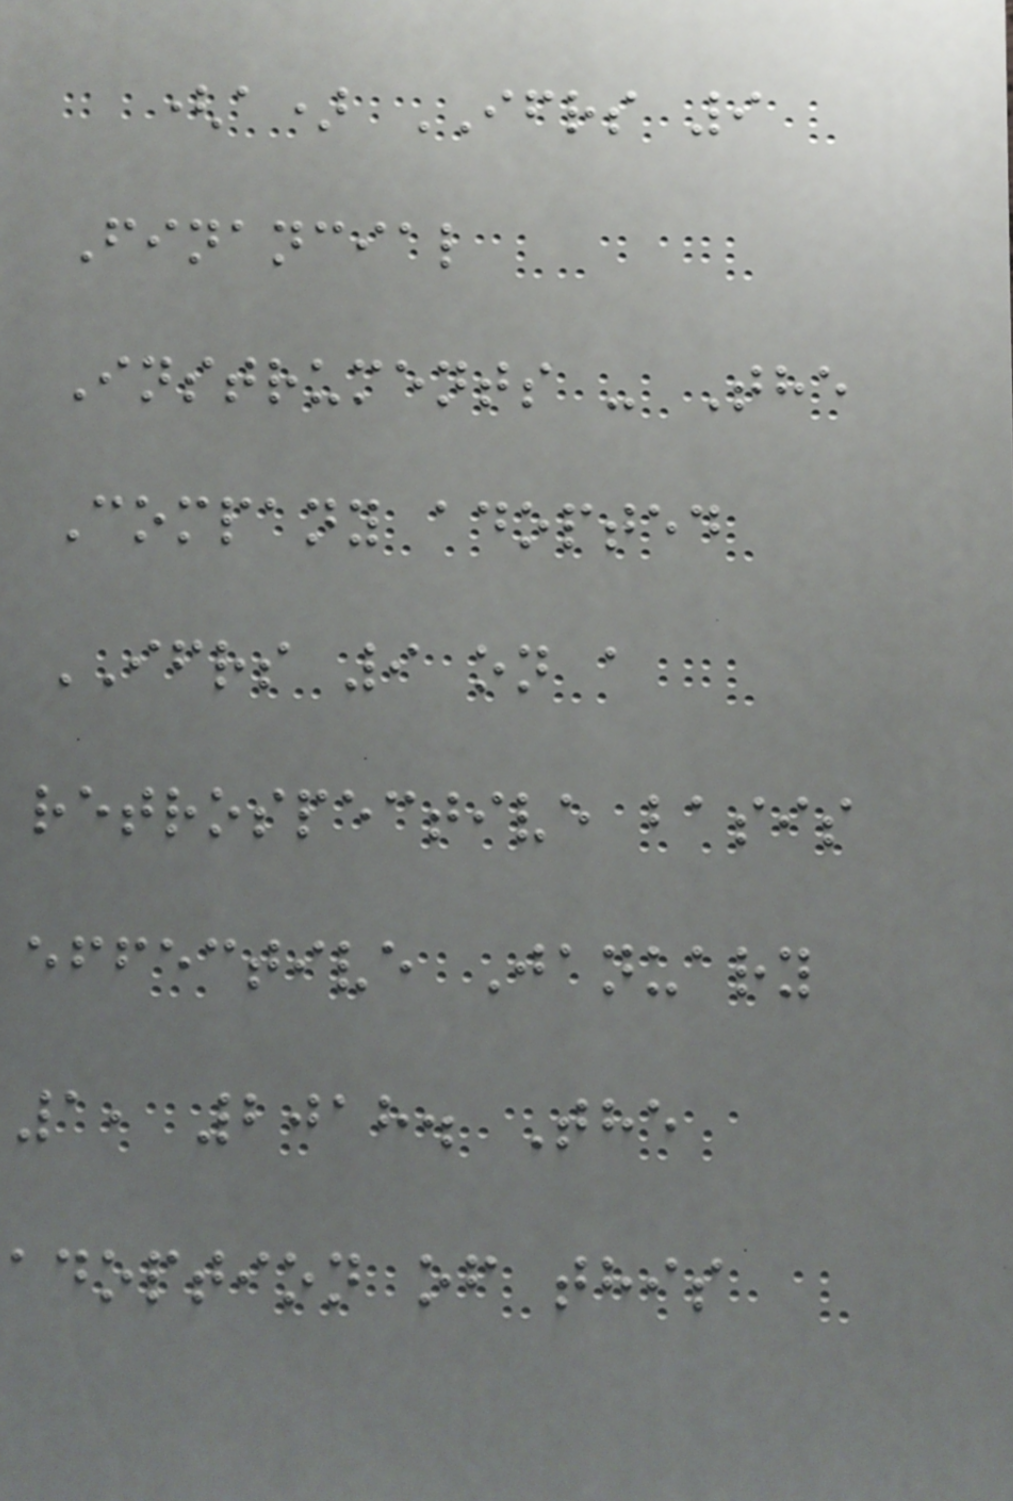(a) IFRS 9
Financial
Instruments - The
Company adopted
IFRS 9 on a
retrospective basis
effective January
1, 2018. The
adoption of this
